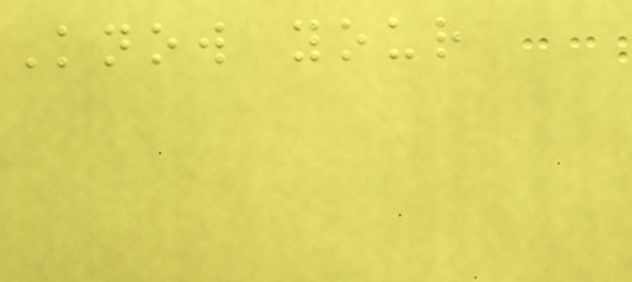Know your
